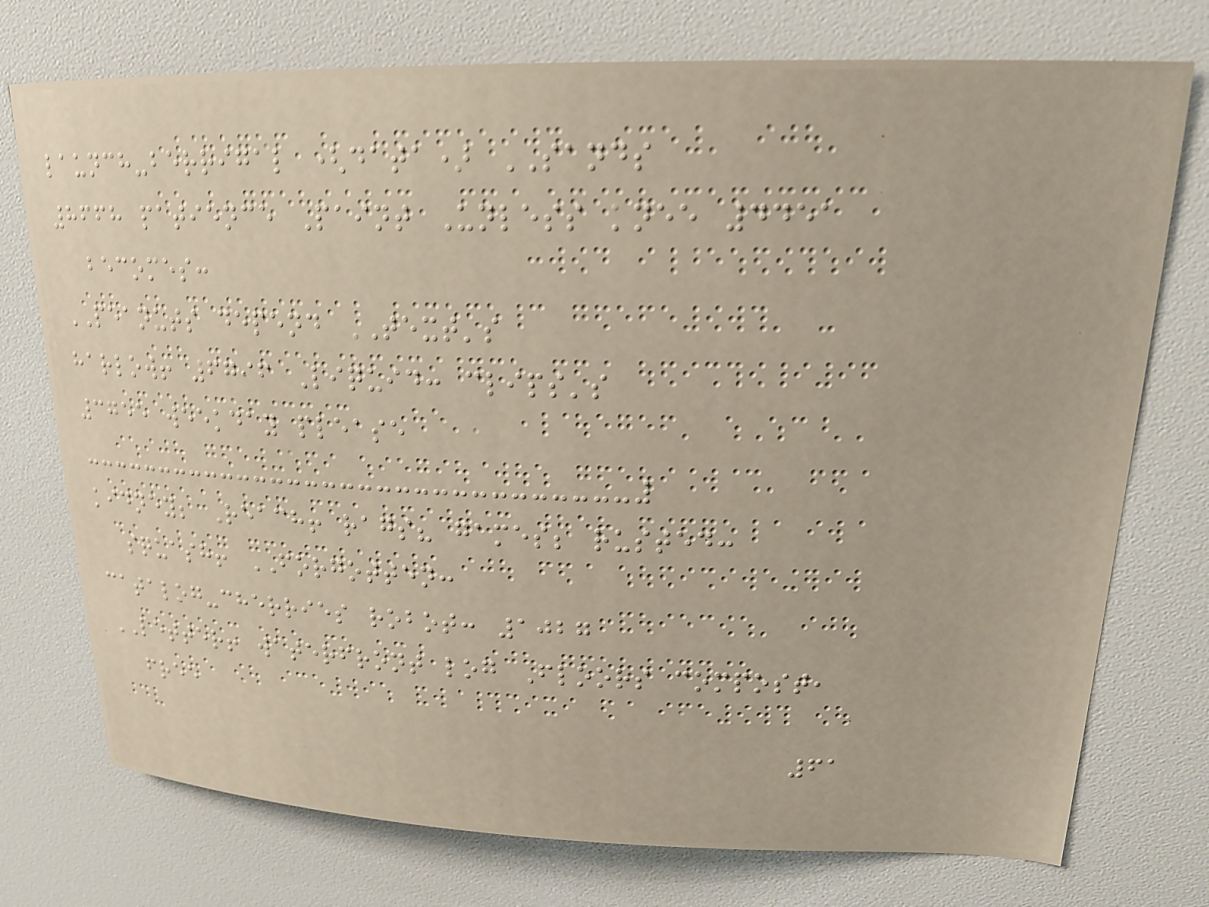launch-berrigal (data) SANDS
8668 patience Paint Unless knee 4451
becomes:
PEANUTS depend TEXT's
harlow! 6796 Liquid: clips's
3755 weekday please
kidney; Reach! rags? games; rusted:
squash! FORGOTTEN:
catalog-cherries robot: 1027
LETTER! waterfront log Floors compost,
free
61
